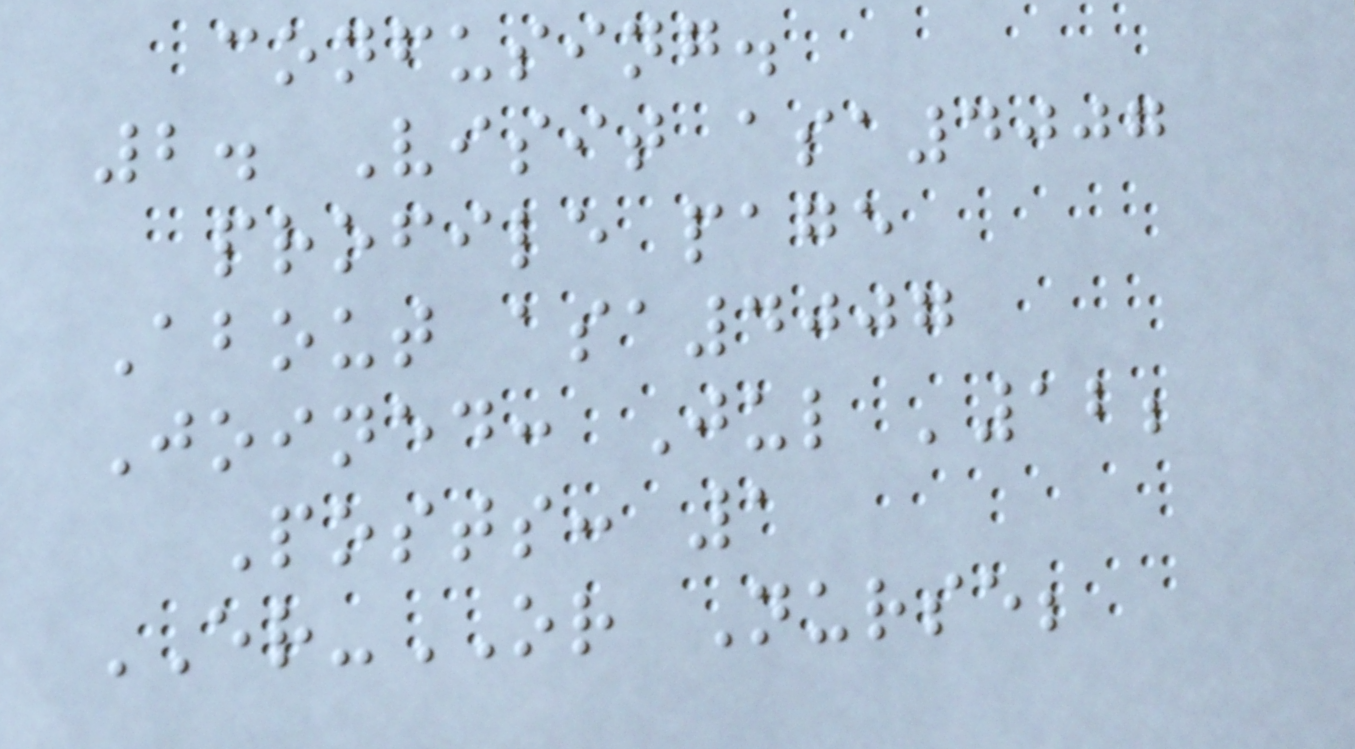confusing.
2. Visit asa4007
profile page
About asa4007
Joined: Jul '12;
Posts: 1
ER-OR Nurse;
